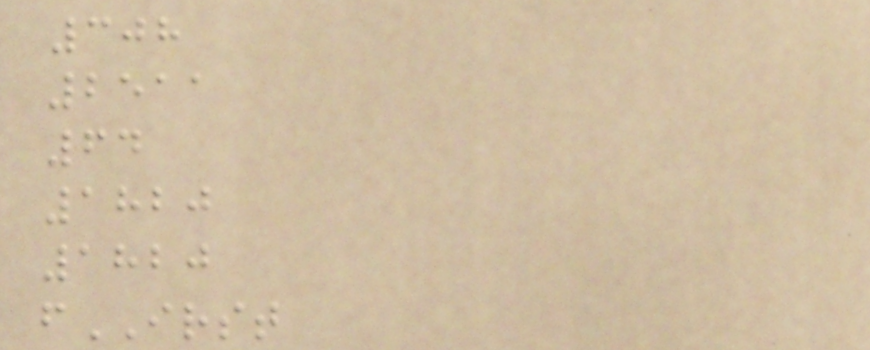308
2511
64
1820
1820
fIRST
